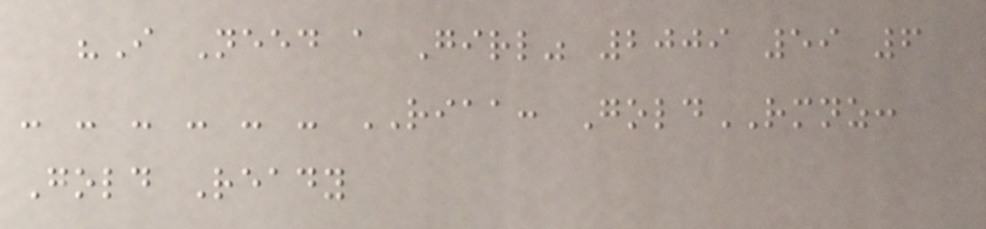"I Need a Girl" 2009 59 6
- - - - - - RIAA: GoldRMNZ:
Gold Ready
